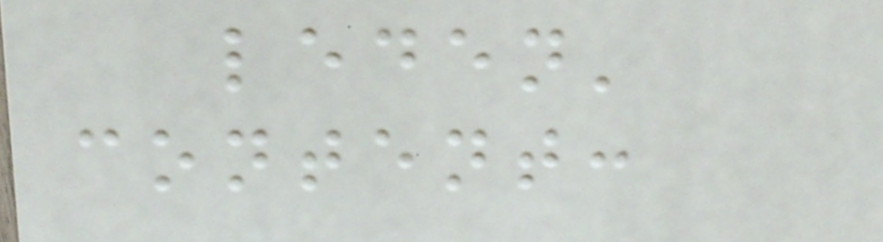leden'
content:
